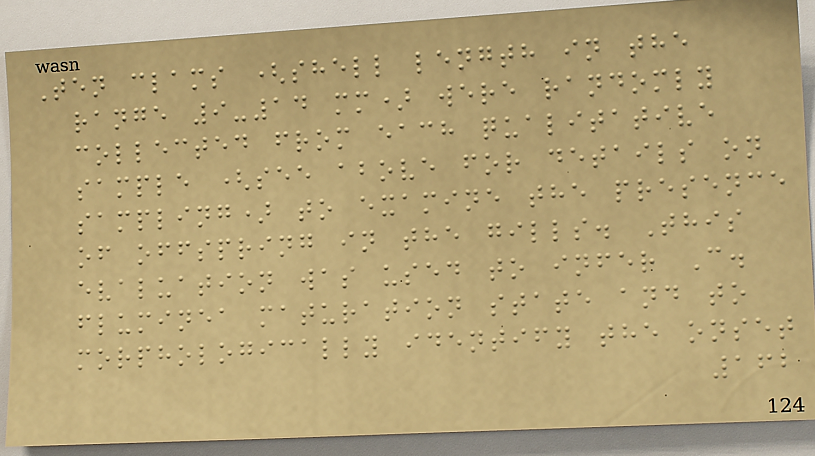Ten clams (shell length in the
range 9-14 mm) were randomly
collected from each qualitative
sample (see above for details on
sampling) to examine the presence
of offspring in the gills. This
evaluation was used to infer C.
fluminea maturation state and to
morphologically identify the onset
162
